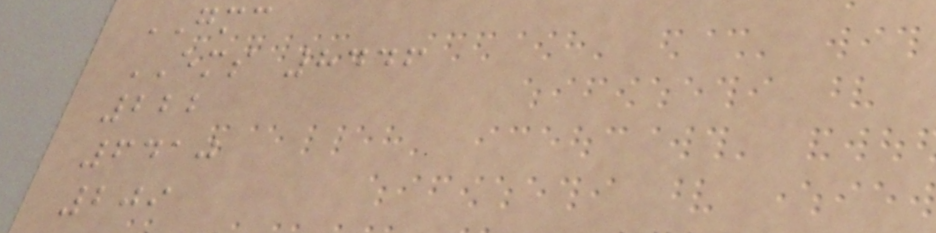GMC
EMS 8446
222
6410
209
